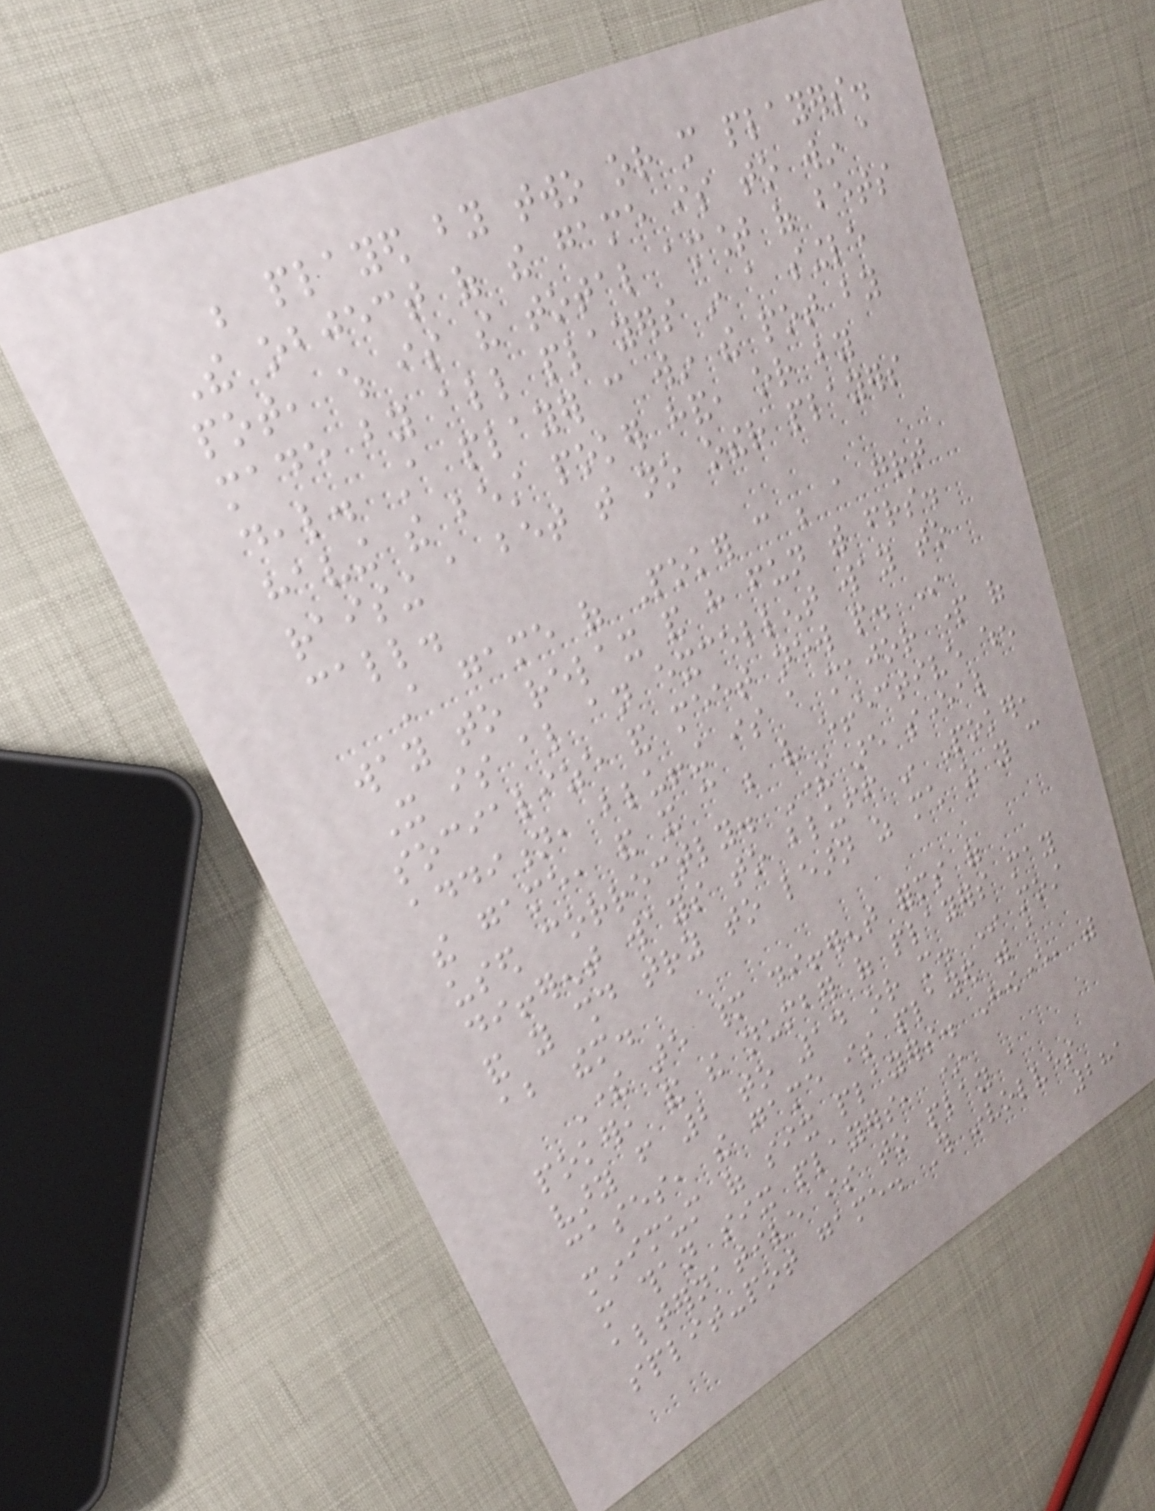be played by two or more players.
The object of the game is to win a
pot, which is the total amount of bets
made by all players in a single
deal. A player can win the pot by
having the best poker hand, or by
raising a bet that no other players
call.
A game of Poker can be a great
way to relax and have fun with friends.
It is also an excellent way to
socialize and meet new people. In
addition, bluffing is a major part of
the game, and it can be very effective when
used correctly. There are several
different ways to bluff in Poker,
and you should try to learn as much as you can
about them.
There are many different forms of
poker, and the number of players may
vary from 2 to 14 or more. In most
cases, the game is played with a
minimum of six players. However, with
more than six players, one
alternative is to play a
split-pot game. This involves
281
